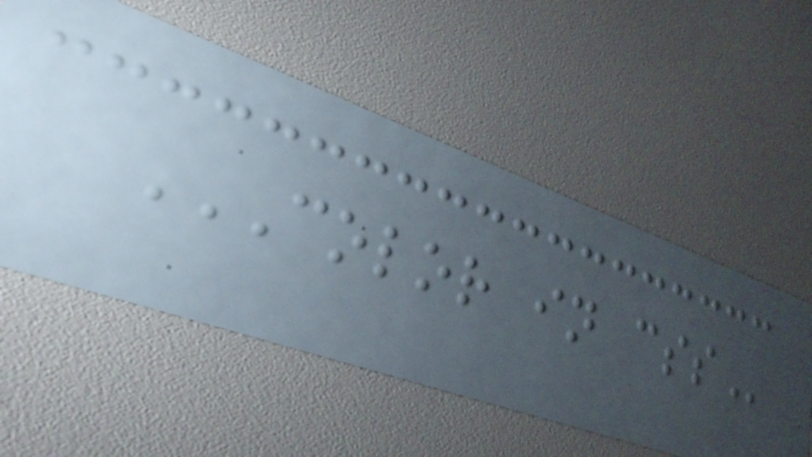COLOR IN CSS
